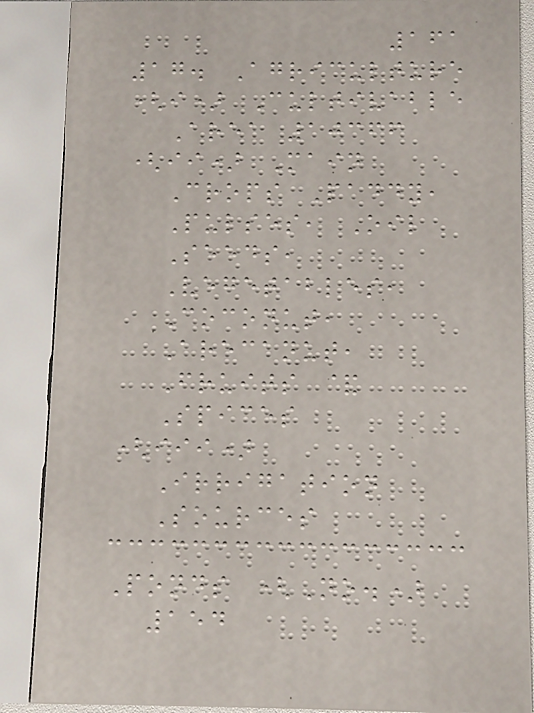161
17. Agriculture
(i) Cultivable
Area 10366
(ii) Main
Crops Paddy,
Pulses, Oil
Seeds,
Vegetables,
Coconut,
Arecanut,
Fruits &
Spices
(iii)
Irrigation
Sources
Ponds (No.)
154
